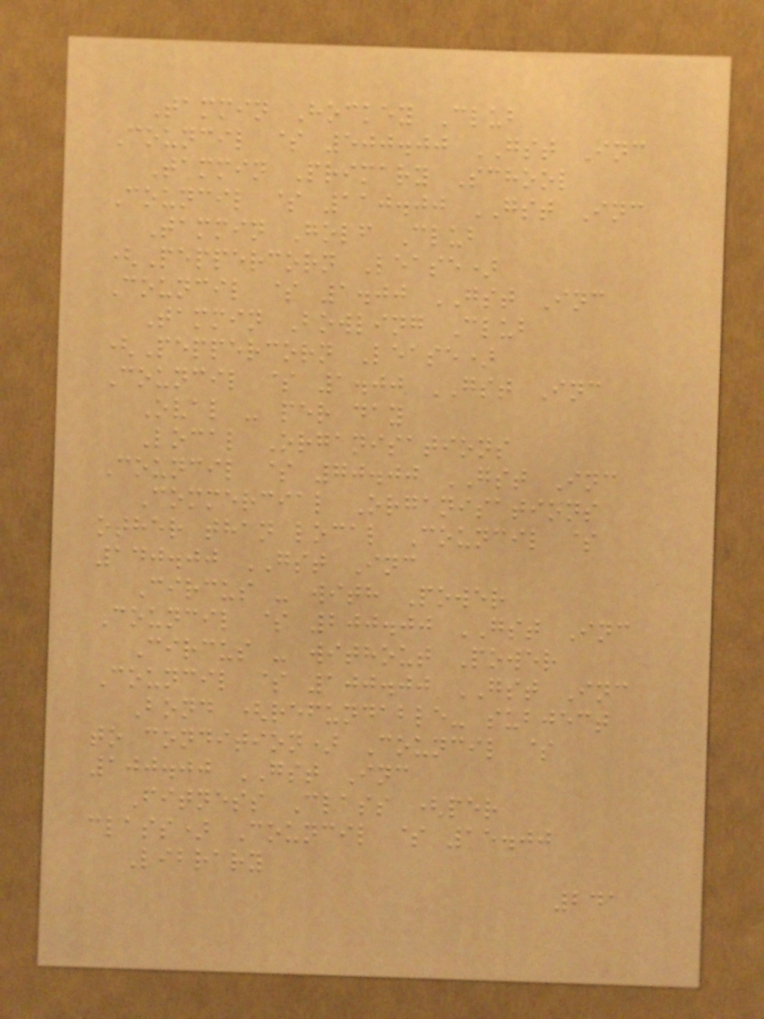Tammin Hockey Club
Council $ 500.00 GST Inc
Tammin Primary School
Council $ 110.00 GST Inc
Tammin Golf Club
(Peppercorn Lease)
Council $ 1.00 GST Inc
Tammin Bowling Club
(Peppercorn Lease)
Council $ 1.00 GST Inc
Oval - per day
Local Organisations
Council $ 70.00 GST Inc
Commercial Organisations
other than local Council $
140.00 GST Inc
Circus - with Power
Council $ 200.00 GST Inc
Circus - without Power
Council $ 100.00 GST Inc
Bond (refundable- subject
to condition) Council $
100.00 GST Inc
Fitness Class (per
class) Council $ 15.00
Library
241
